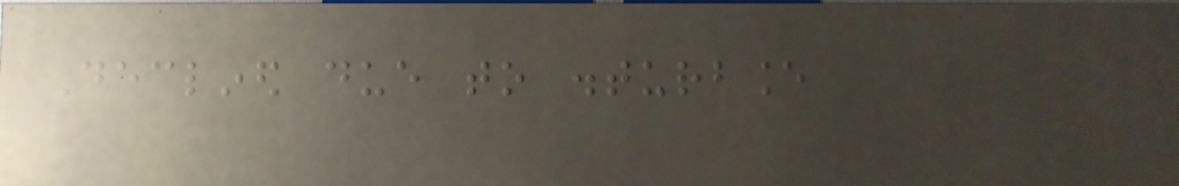Declined due to disturbance
